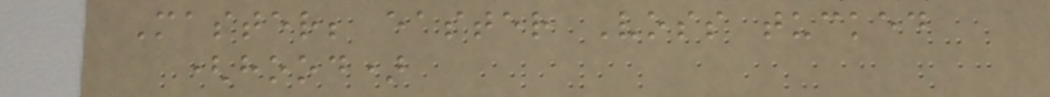Master; easter Voss tucked
(hood)
